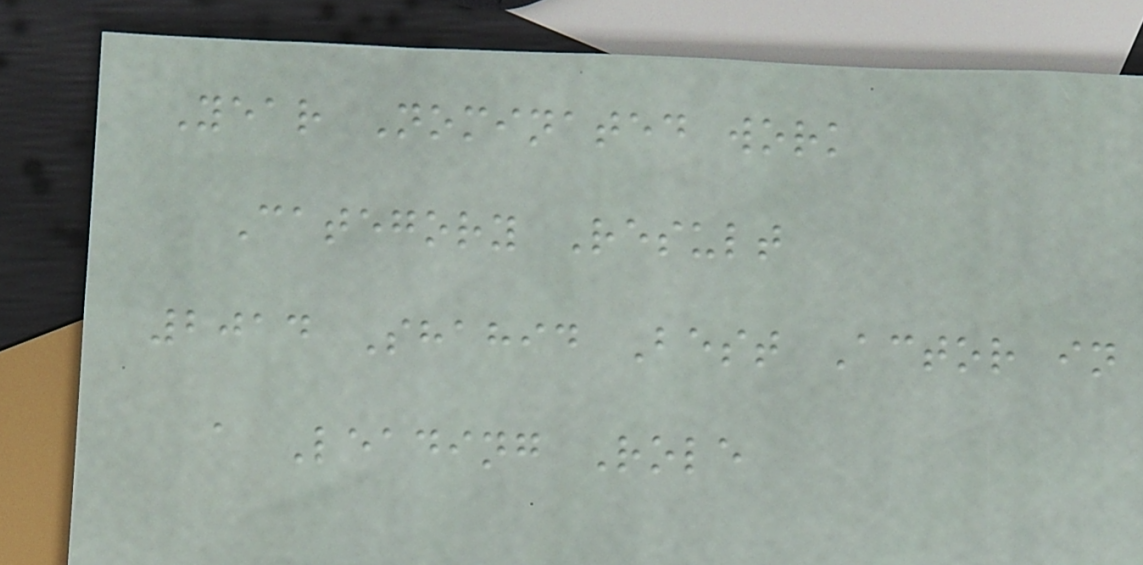Year Nominated work
Category Result
2014 Shahid Best Actor in
a Leading Role
